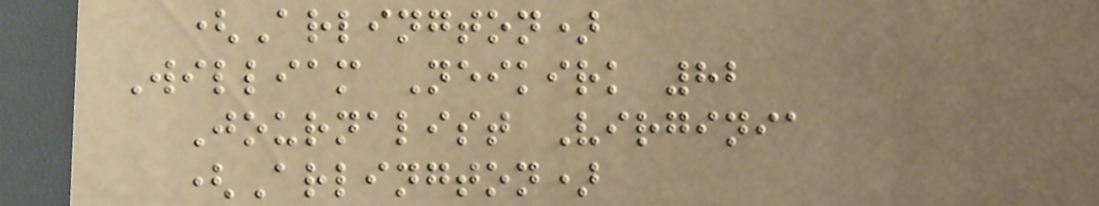(Arlington)
William Neikirk 82
Journalist Virginia
(Arlington)
